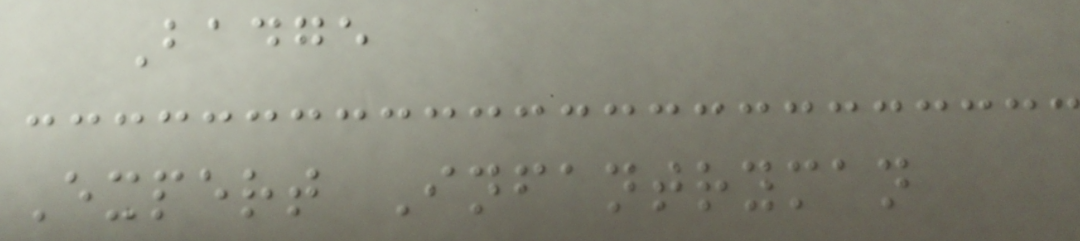Badge
Expert Infantryman
